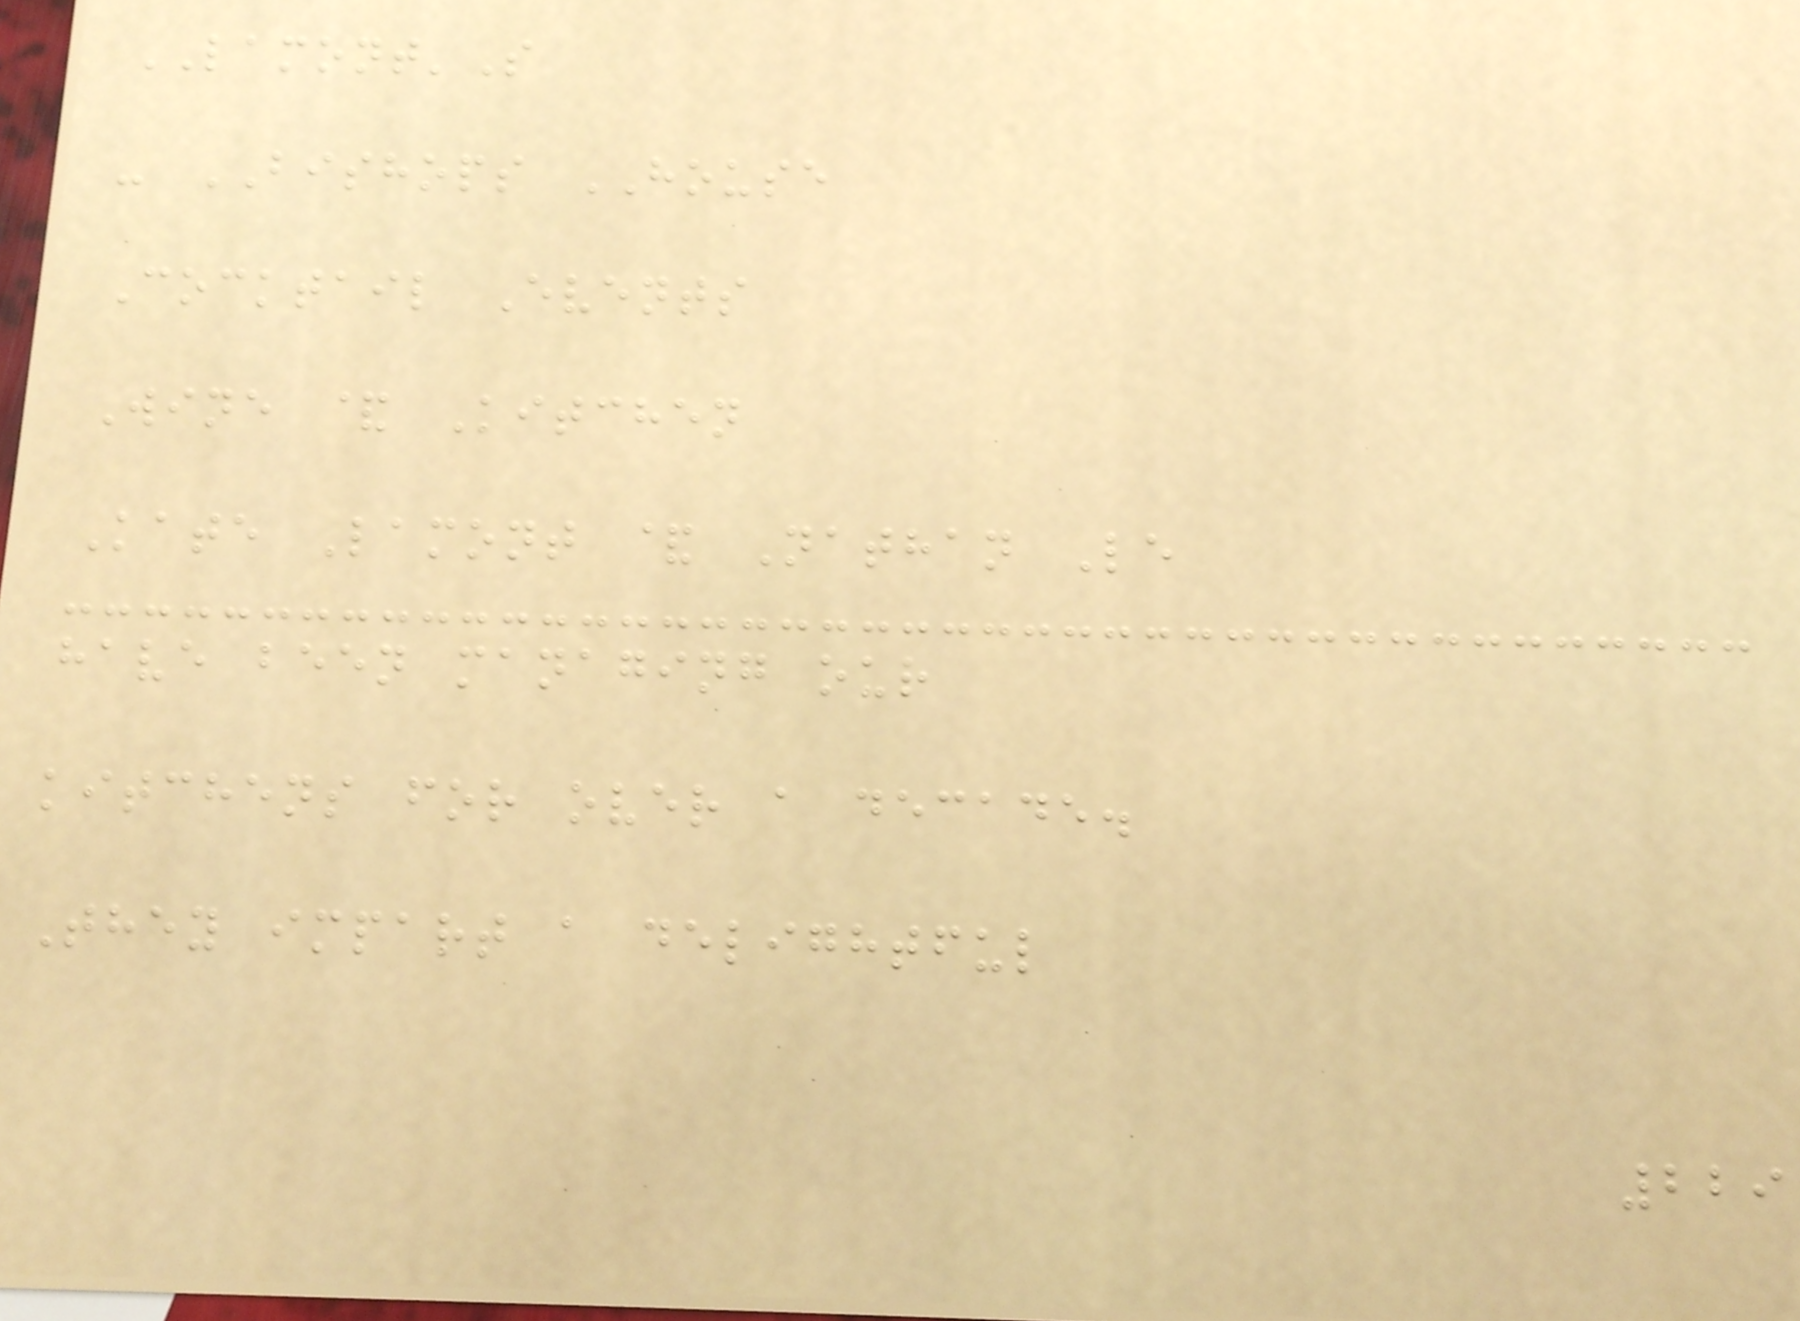LAMONT'S
- BISHOPS HOUSE
Cocktail Events
Wine & Kitchen
Kate Lamont & Nathan Le
have been managing our
kitchens for over a decade.
They impart a delightful
229
